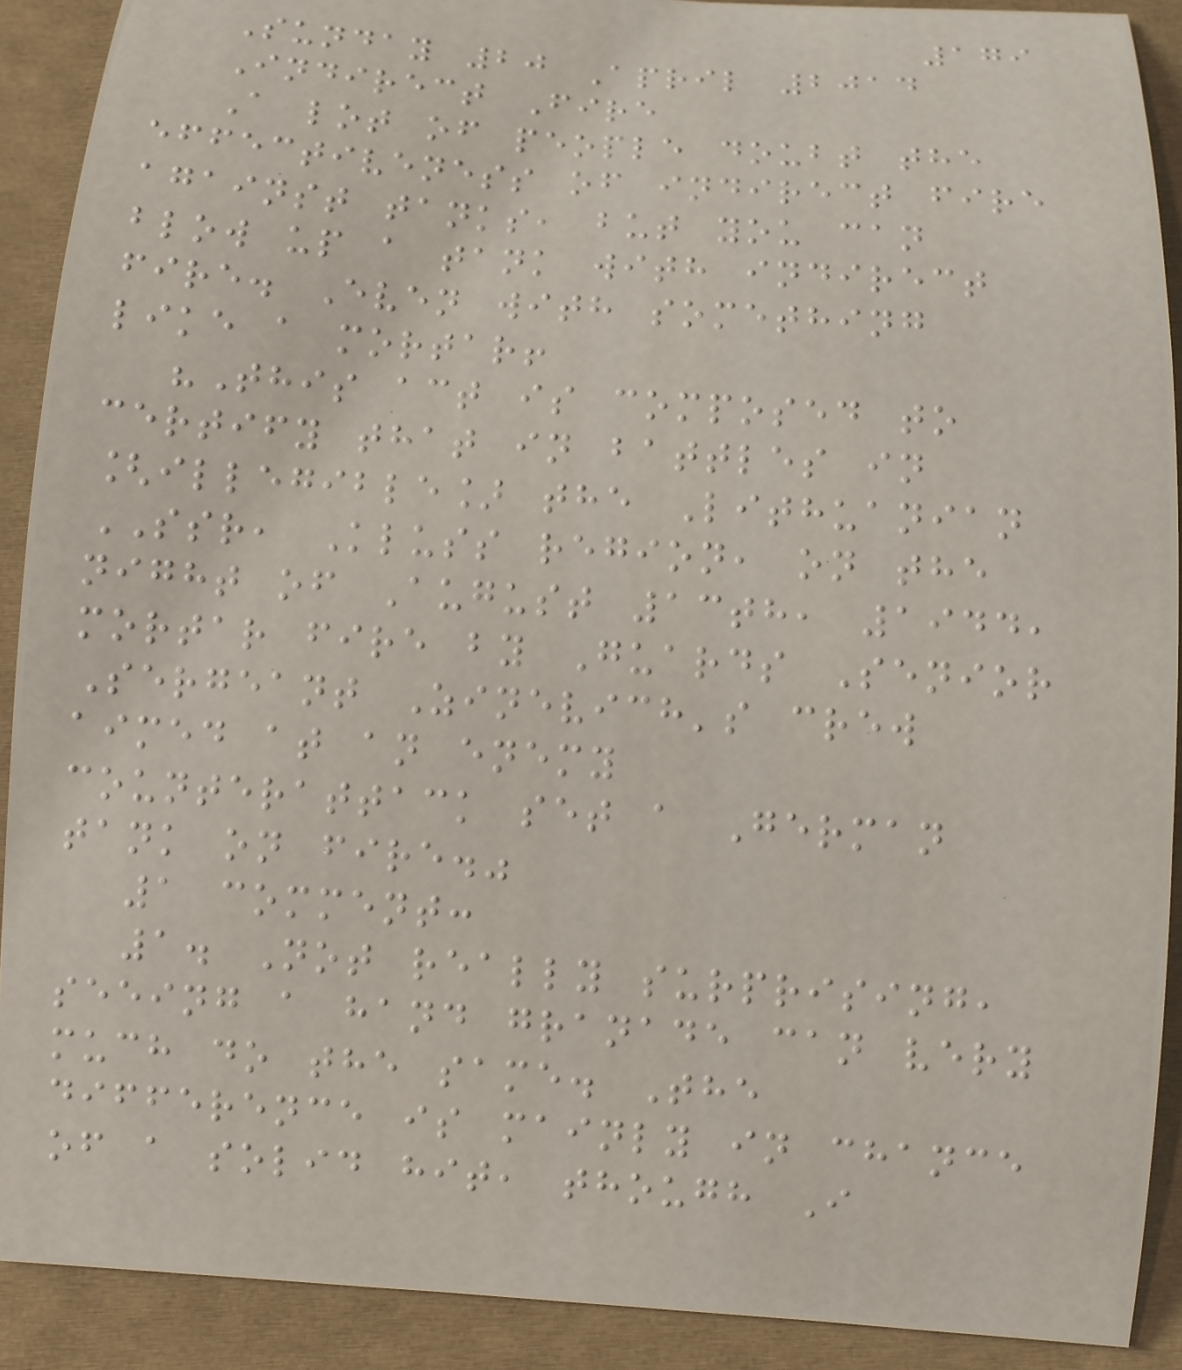179
Sunday 20 April 2014
Indirect Fire
A lot of people doubt the
effectiveness of indirect fire
against tanks, but you can
blow up a tank with indirect
fire. Even with something
like a mortar!
"This act is composed to
certify that in battles in
[illegible] the Lithuanian
SSR, Kluss region, on the
night of August 13th, 1944,
mortar fire by Guards Senior
Sergeant Zinevich's crew
aimed at an enemy
counterattack set a German
tank on fire."
1 comment:
1. Not really surprising,
seeing a hand granade can very
much do the same. The
difference is mainly in chance
of a solid hit, though I
